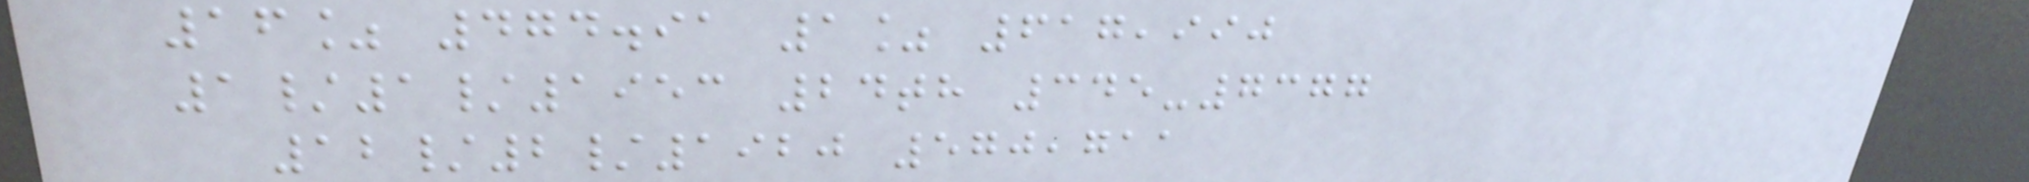16% 474.91 1% 617,990
1/1/1953 24th 345-7377
12/2/1920 570,711
